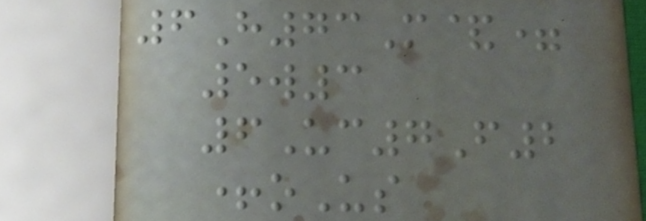6H73M&=
5w3
6Uc7F2
+oUs
